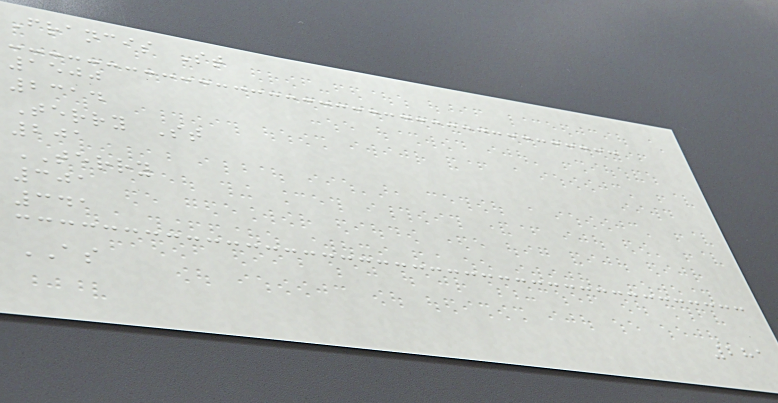Francis St
1500
2314
Terry St
201
TERRY
301
341
AS
281
